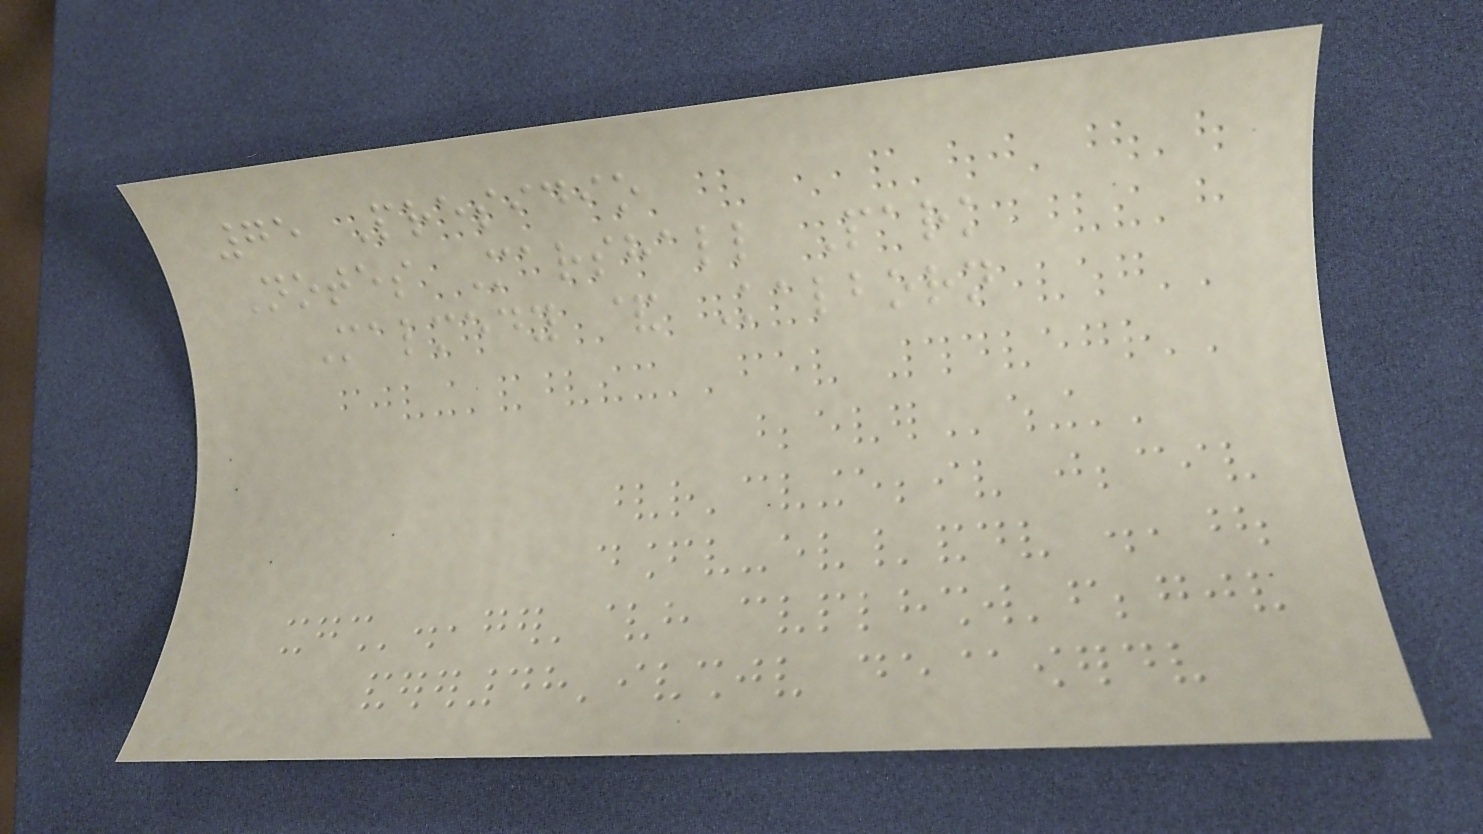75 Presidio
Notes Marshall Park
Malmedy & Kalborn
